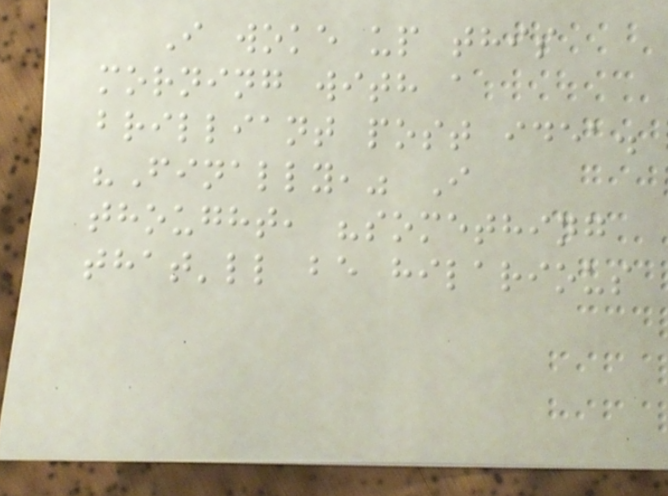I woke up this
morning with a
brilliant post idea.
"Finally," I
thought, "something
that'll be hilarious
